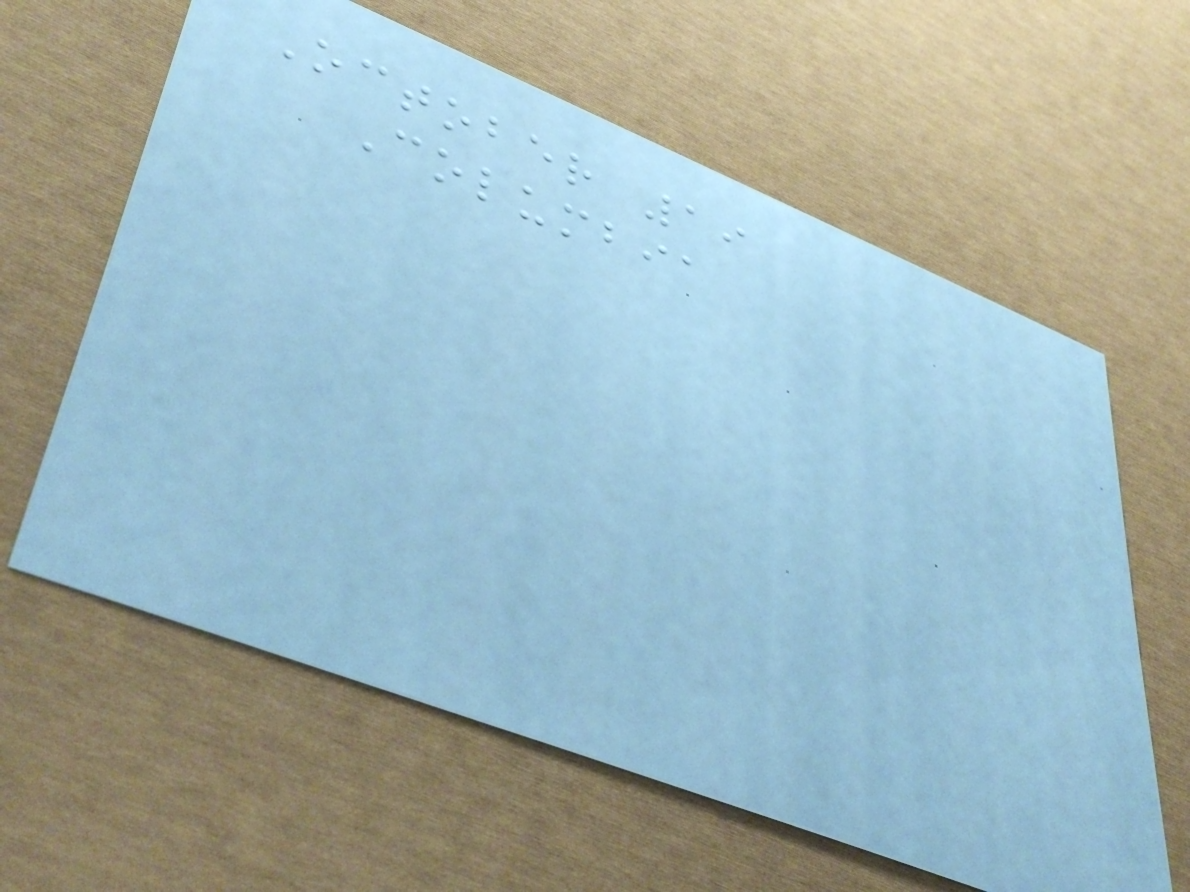October 19
Columbia
